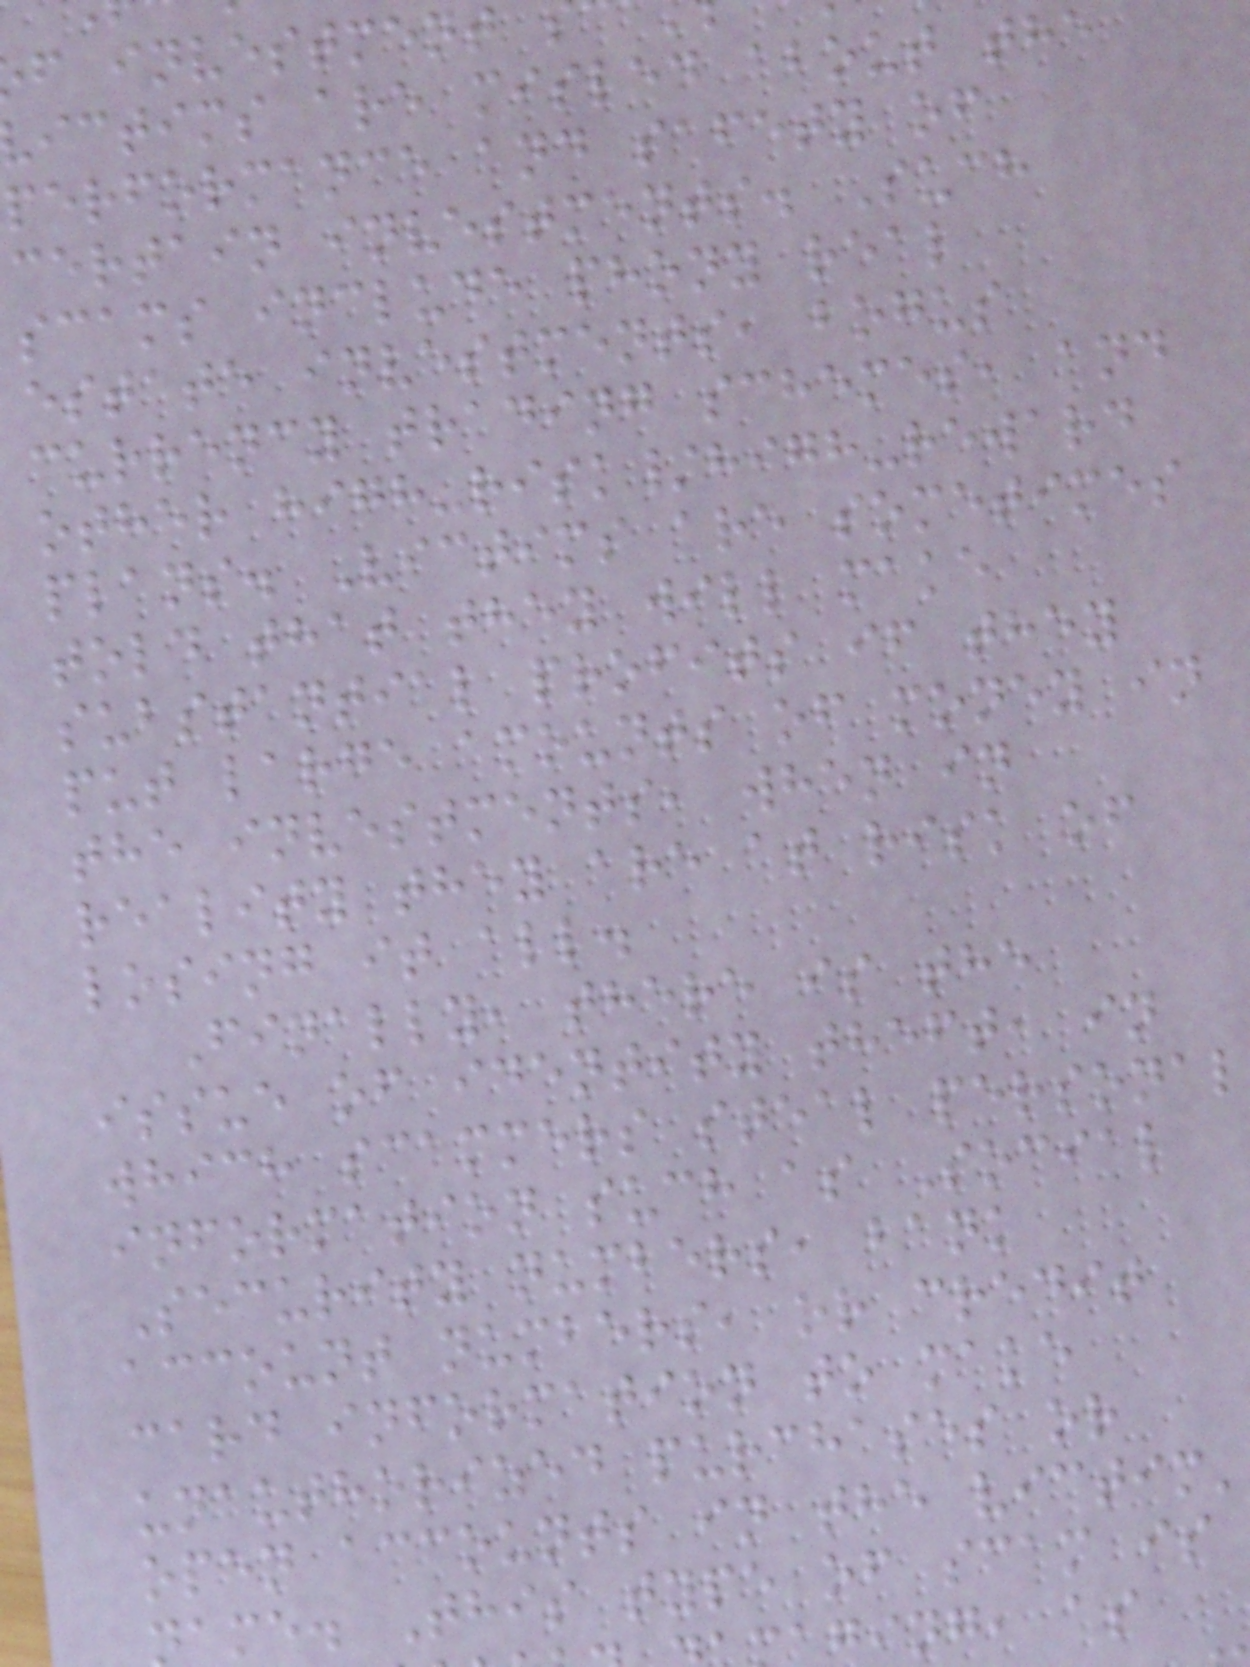f investment
ictims are misled about the
performance and safety of
certain investments. Such
scams include phony real
estate investments, bogus
currency trading schemes, and
other high-risk/high-reward
plans. Victims are sometimes
told that they will make
substantial profits if they
put large amounts of money in
the investments, when in
reality they are at risk of
losing it all.
Finally, there is the
issue of identity theft, in
which scammers steal personal
information such as Social
Security numbers, bank
account numbers, or credit
card information to make
unauthorized purchases or
open accounts in the victim'
ame. This type of scam is
ging, as
